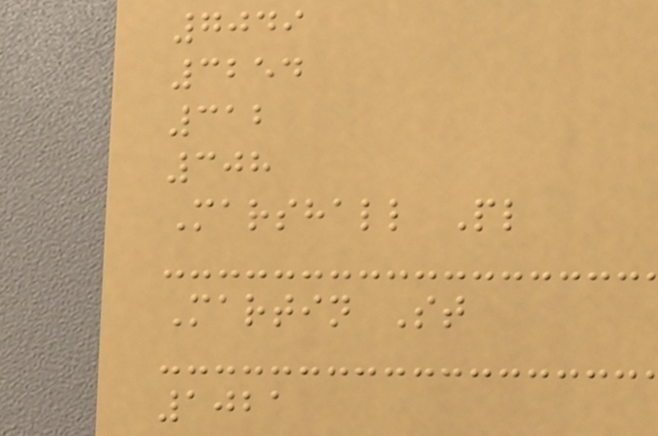7049
3254
312
308
Marshall Pl
Martin St
1021
